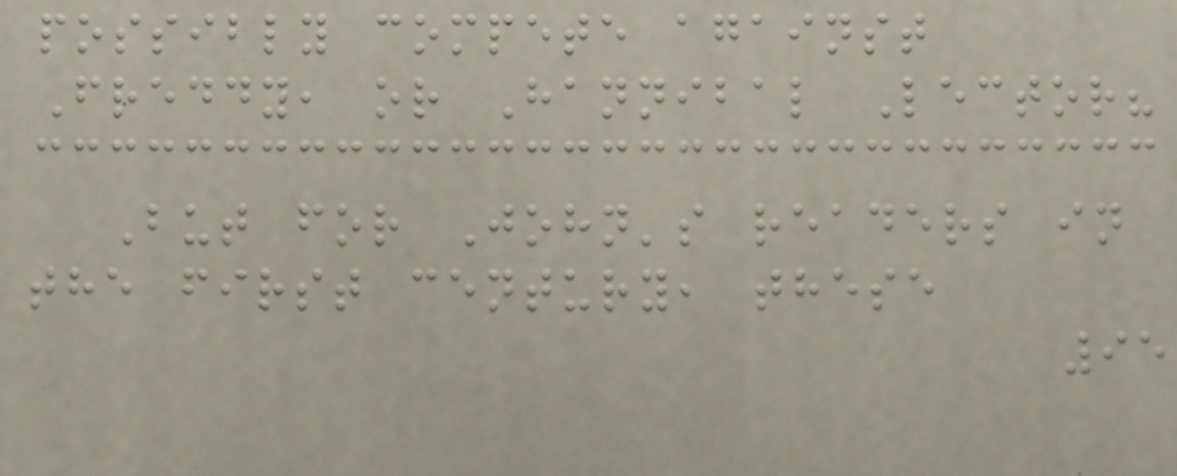possibly compete against
Freddy, or Hannibal Lector?
But for John's readers in
the first century, these
95
